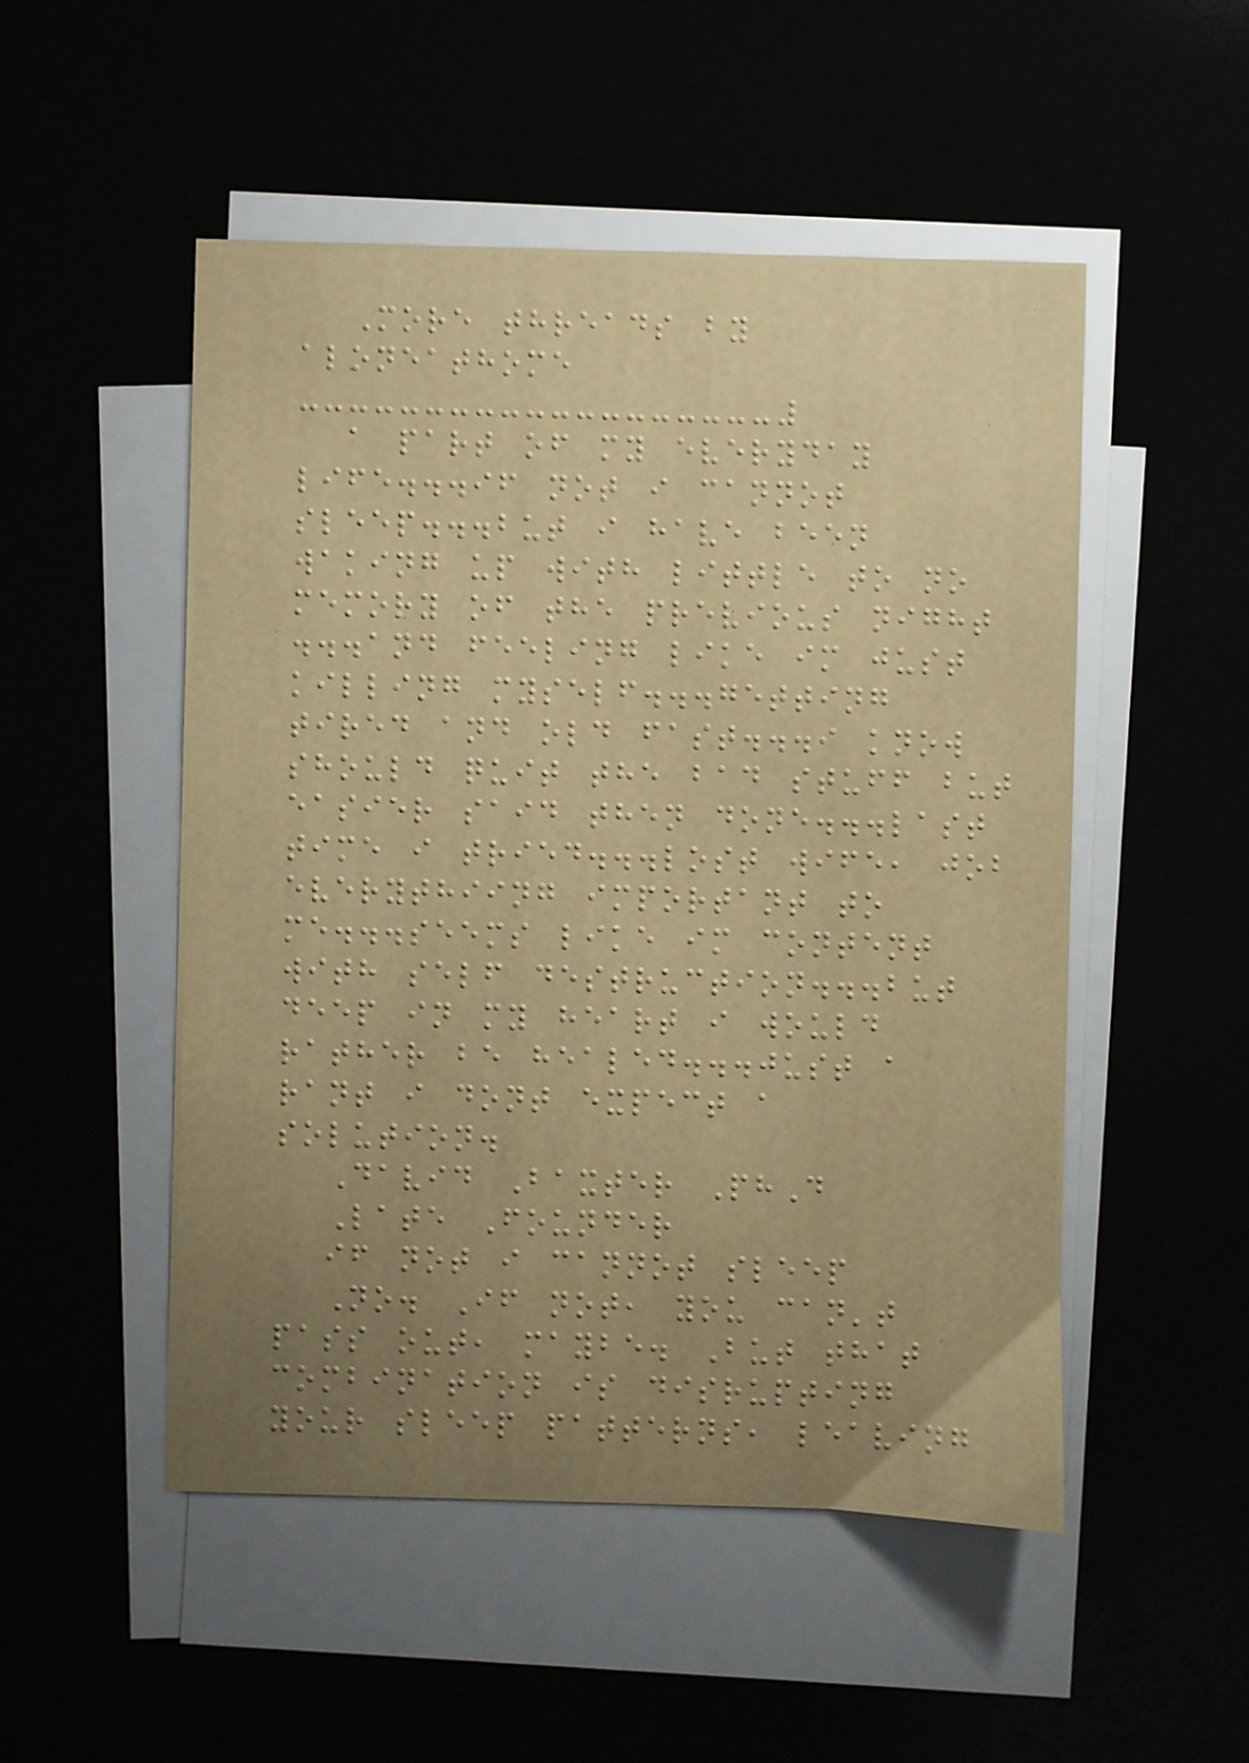More threads by
aloneathome
a part of my everyday
life...if not i cannot
sleep...but i have been
waking up with little to no
memory of the previous night
...and feeling like im just
killing myself...getting
tired and old fast...i know
should quit the bad stuff but
easier said then done...last
time i tried...lost wife, job
everythiing important to
me...seems like im content
with self destruction...but
deep in my heart i would
rather be healed...just a
rant i dont expect a
solution.
David Baxter PhD
Late Founder
if not i cannot sleep
No. If not, you can't
pass out, maybe. But that
combination is disrupting
your sleep patterns, leaving
